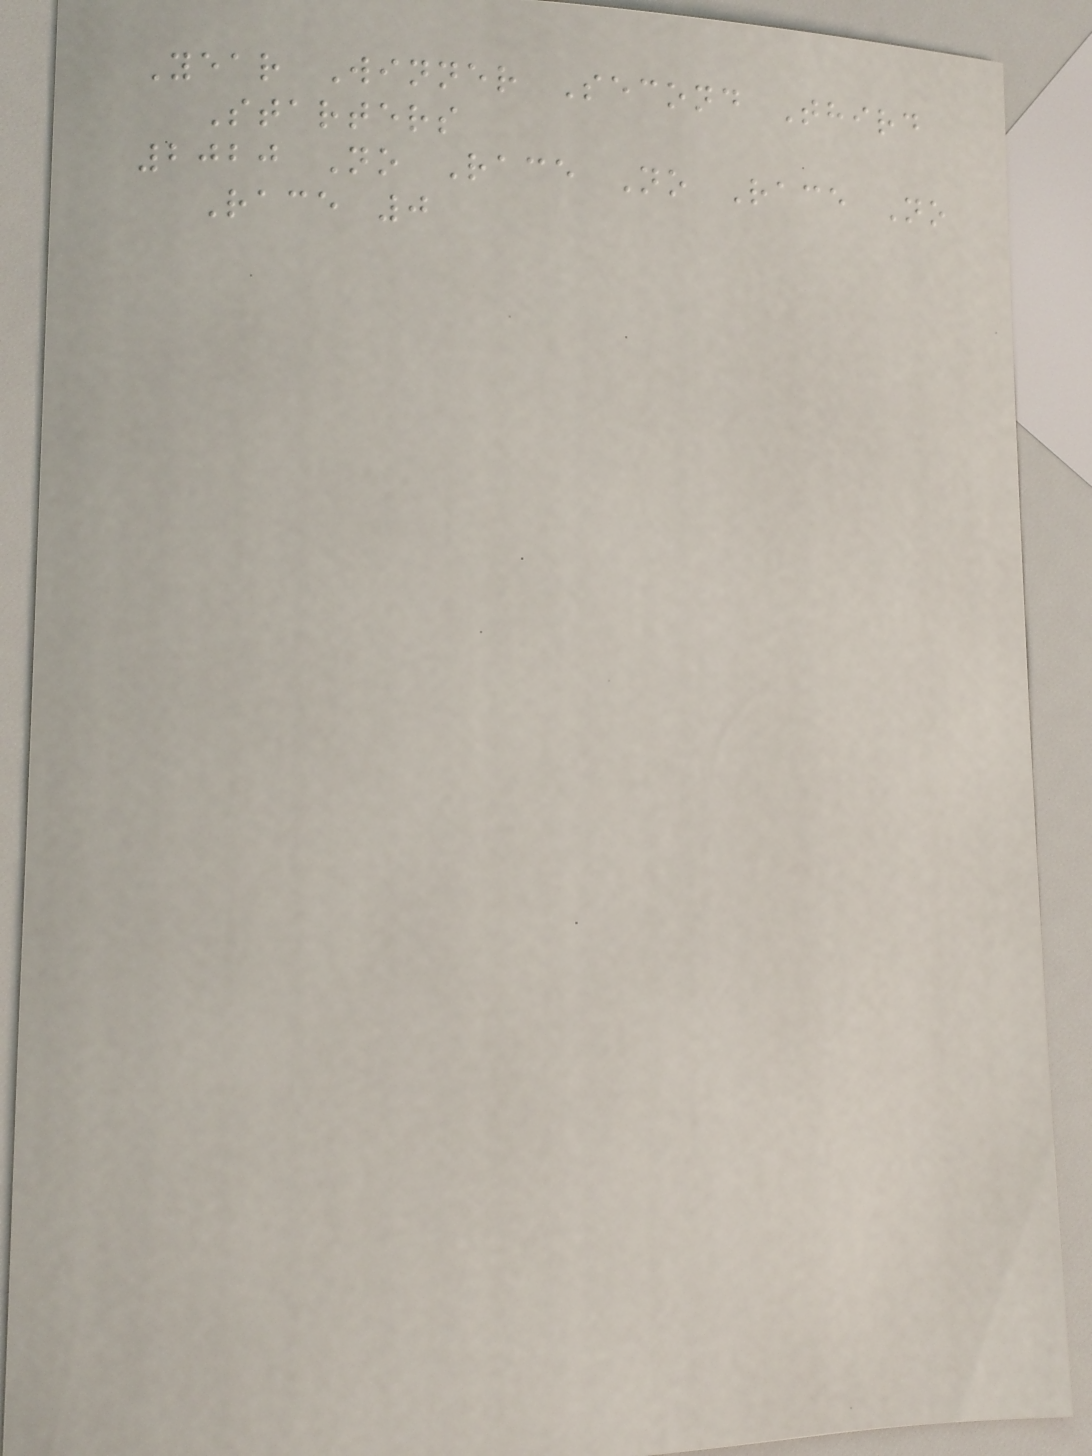Year Winner Second Third
Starters
2020 No Race No Race No
Race 0
